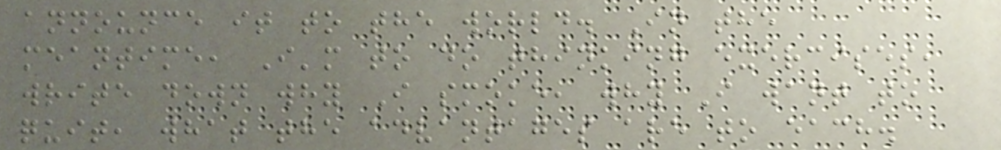announce it to the world. In the
meantime, I'm to do thinking exercises,
write down why I smoke, why I want to
quit, what the advantages are to each.
